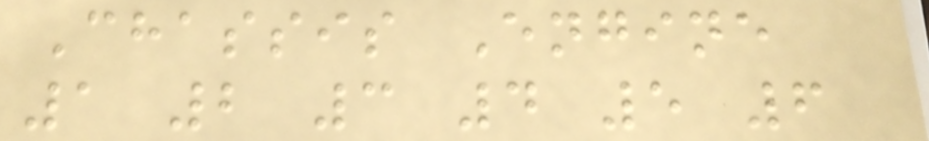Chassis Engine
1 2 3 4 5 6
